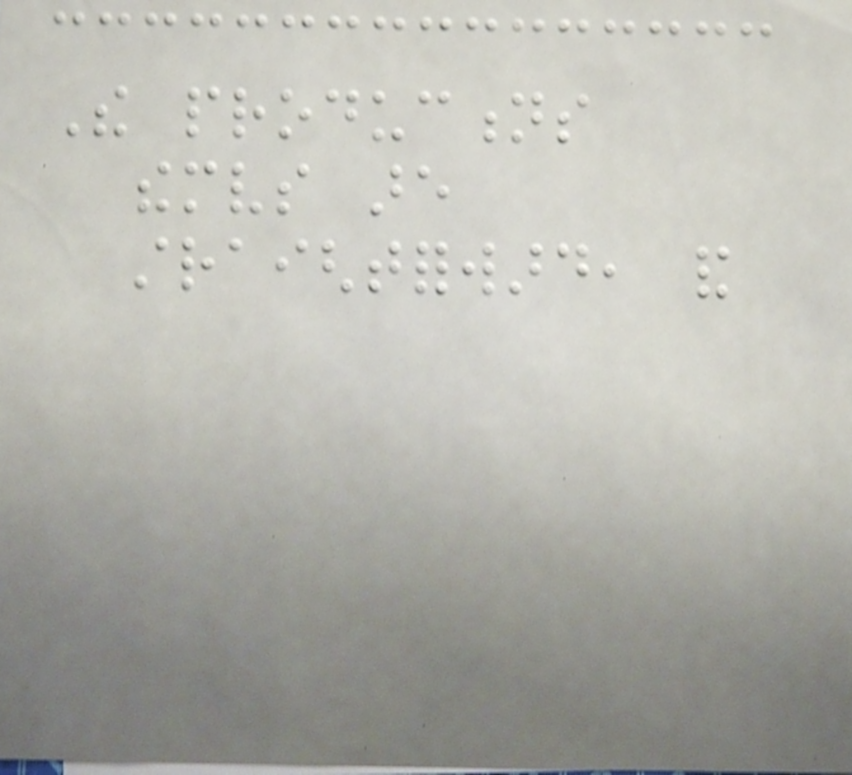The productions
themselves are
straightforward, and
